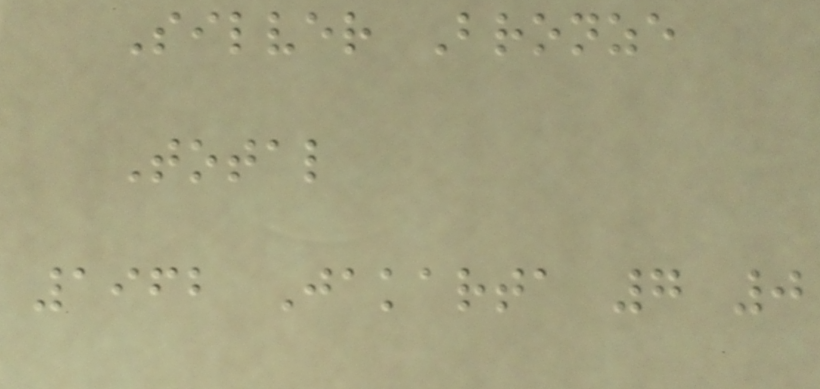Silver Bronze
Total
1962 Jakarta 7 0
